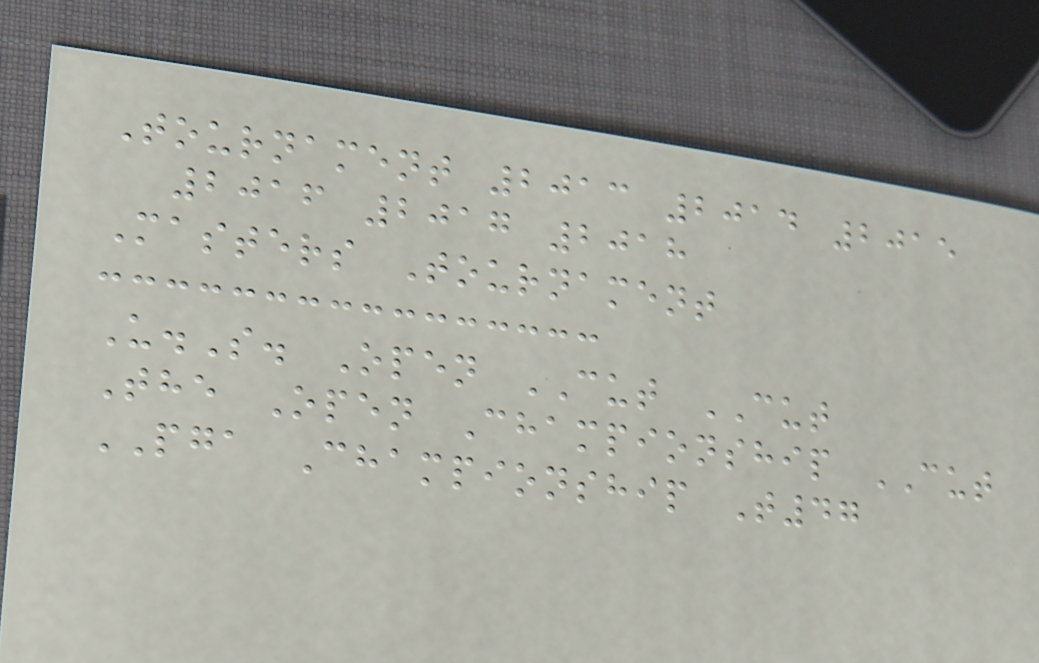Tournament 2013 2014 2015
2016 2017 2018
Masters Tournament
U.S. Open CUT CUT
The Open Championship CUT
PGA Championship T47
